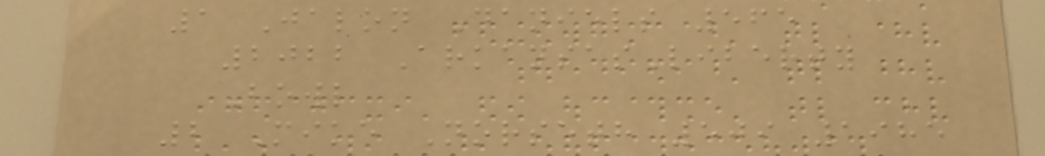1 Jalon Daniels 565
2022 ArkansasLiberty
Bowl
2 Mike Norseth 509 1985
